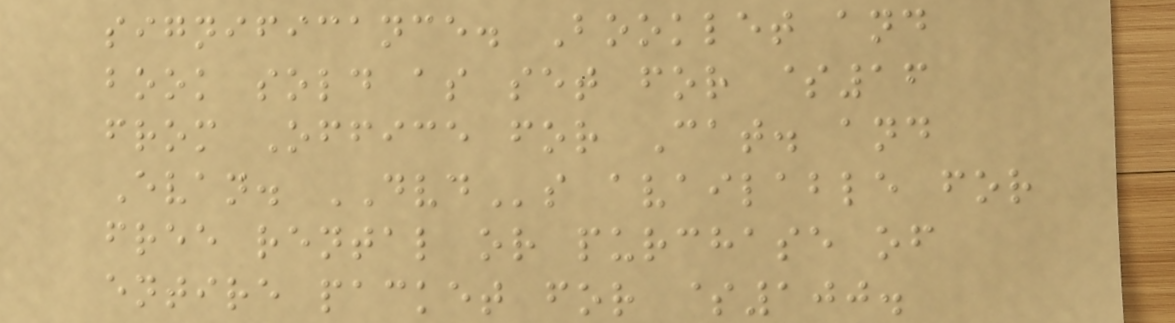significance. Booklet and
book sold as set for $16
from Office for Cat. and
Evan. DVDs available for
free rental or purchase of
entire packet for $100.
